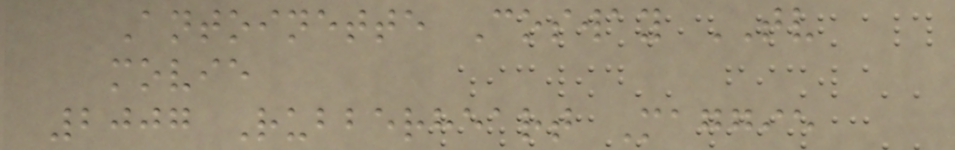Antoinette Cosway TV
movie
2007 Rubberheart Maggie
